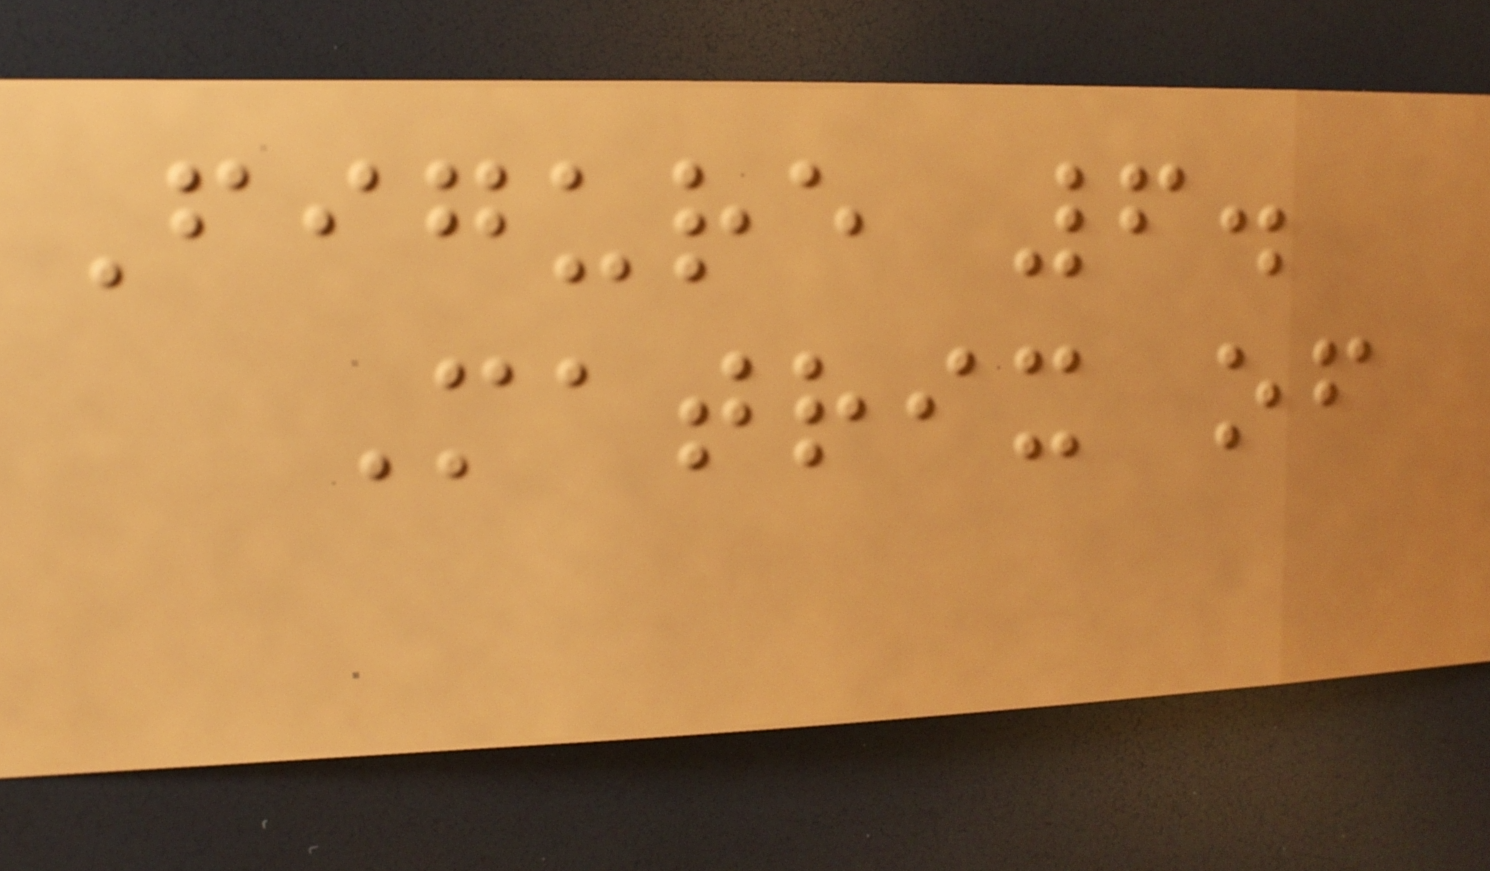Figure 6.
Matrix of
